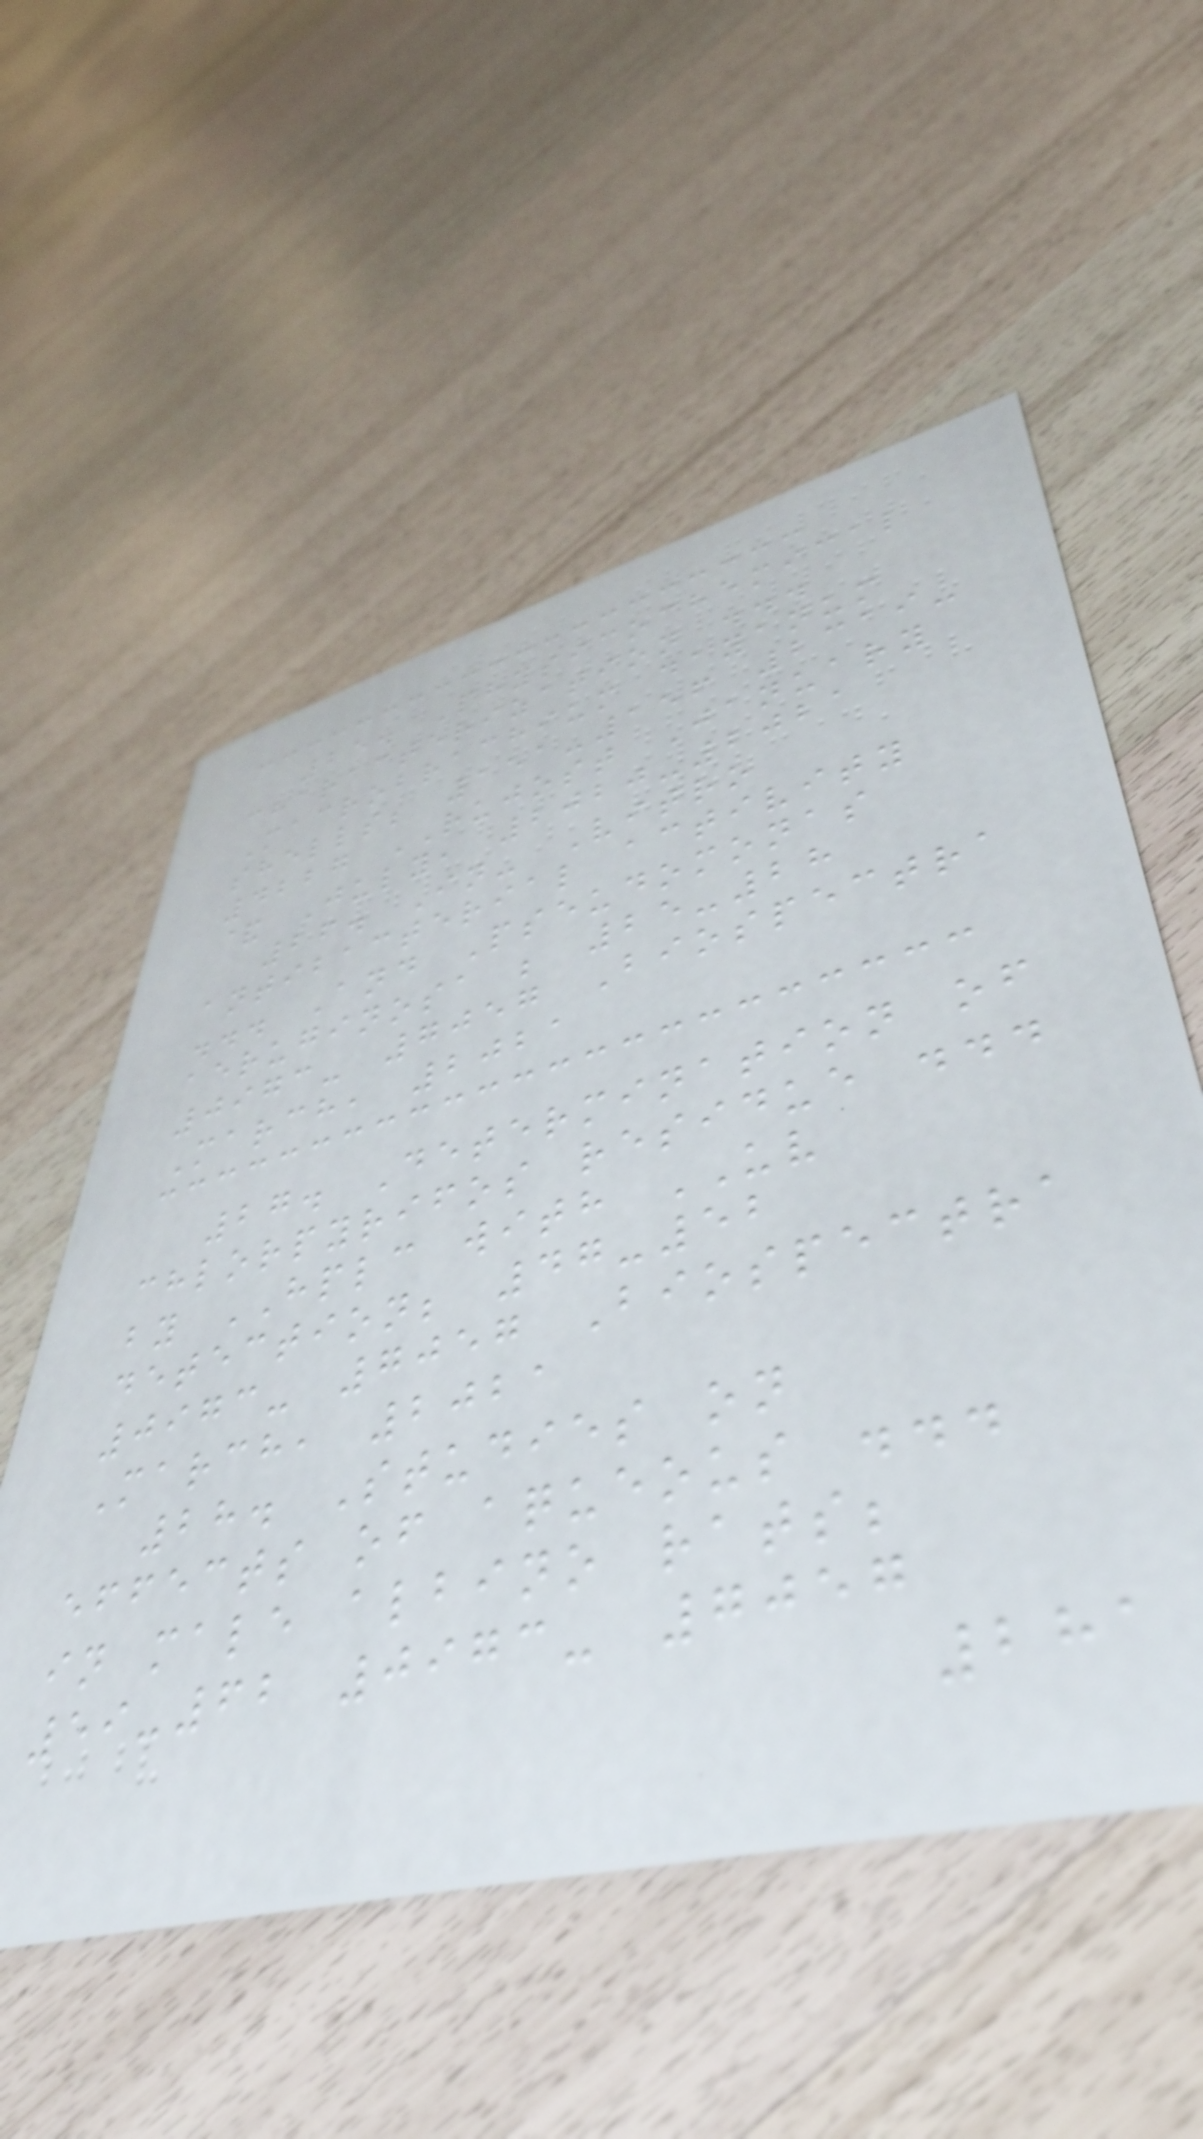25. Physicochemical
characterization ...
Macrobrachium dayanum
shells; 151-156 2319-
4227 RUJOST January
& July, 2020-2021
26. In- Vitro
antibacterial activity
... And Pseudomonas
aeruginosa ; 25-28
0973- 7057 Biospectra
March, 2021
27. Determination of
chlorpyrifos residue ...
by HPLC with UV
detection; 47-52
0973- 7057 Biospectra
March, 2021
28. Studies on
effects of aqueous ...
in male albino rats;
59-62 0973- 7057
281
